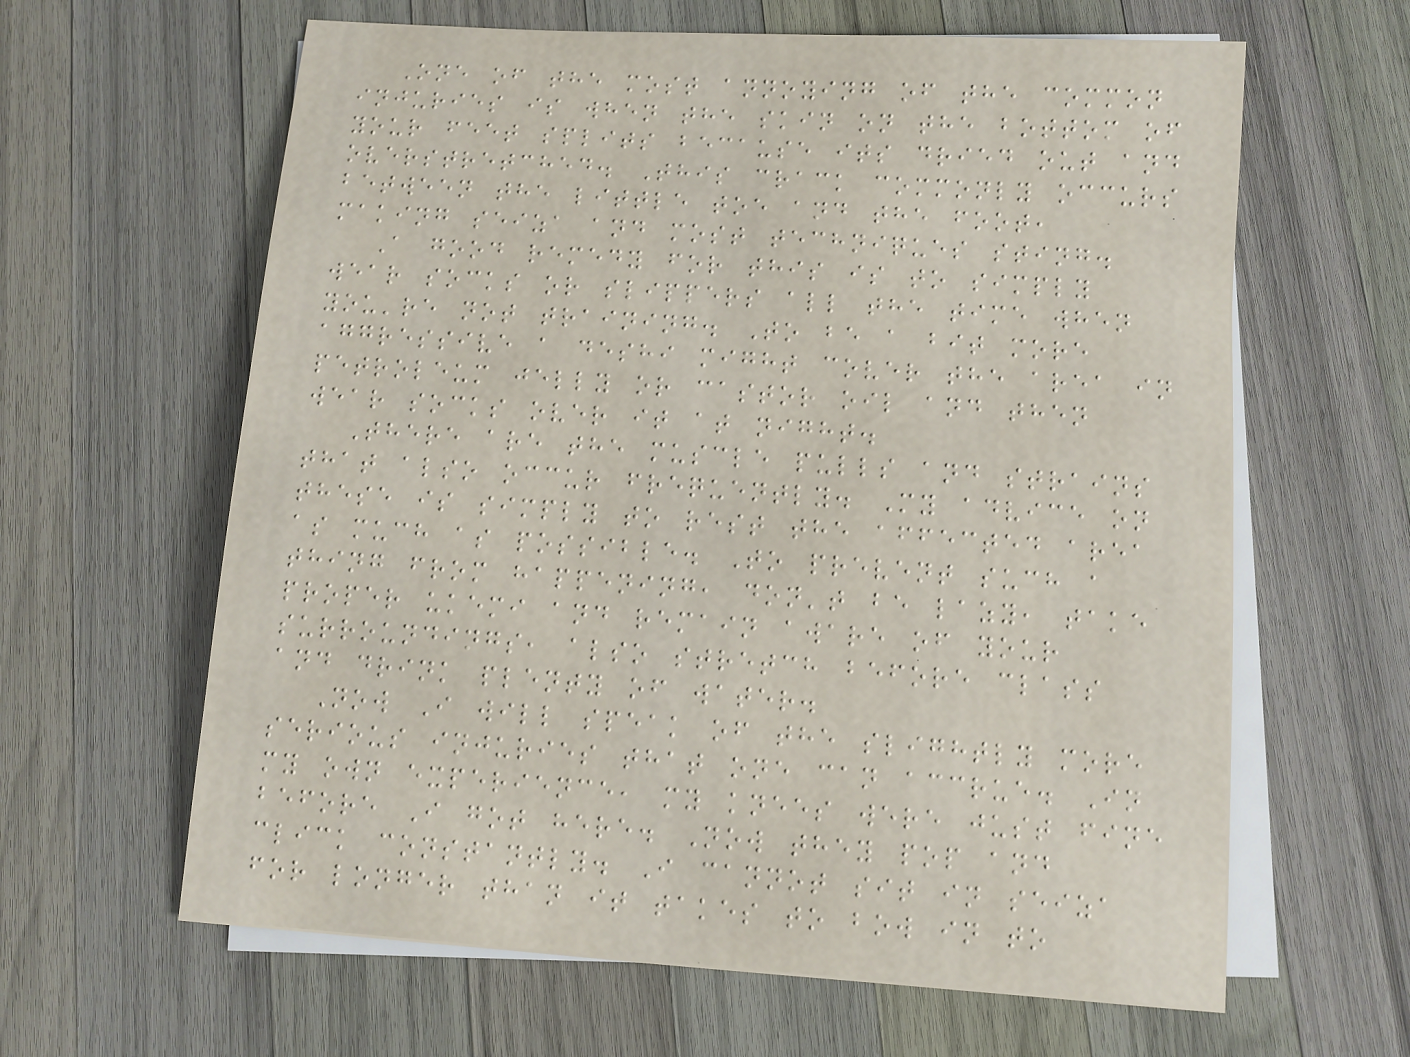One of the most annoying of the common
injuries is when the skin on the bottom of
your feet splits because its dried out and
overstretched. This crack commonly occurs
between the little toe and the foot,
making seiza and most techniques sting.
A good remedy for this is to simply
wear socks or slippers all the time when
you're not training. To be a bit more
aggressive a deshi might cover the area in
petroleum jelly or castor oil and then
wear socks over it at night.
There are the muscle pulls and strains
that also occur frequently. My advice on
these is simply to rest the affected area
as much as possible. To prevent such a
thing from happening, don't be lazy, take
proper ukemi and remain aware of your
surroundings, also stretch before class
and drink plenty of water.
Now I will speak of the slightly more
serious injuries that one can accrue. In
my own experience, my knees were just fine
before I got here. Now they pop and
click constantly. I cannot sit in seiza
for longer than it takes to bow in to
